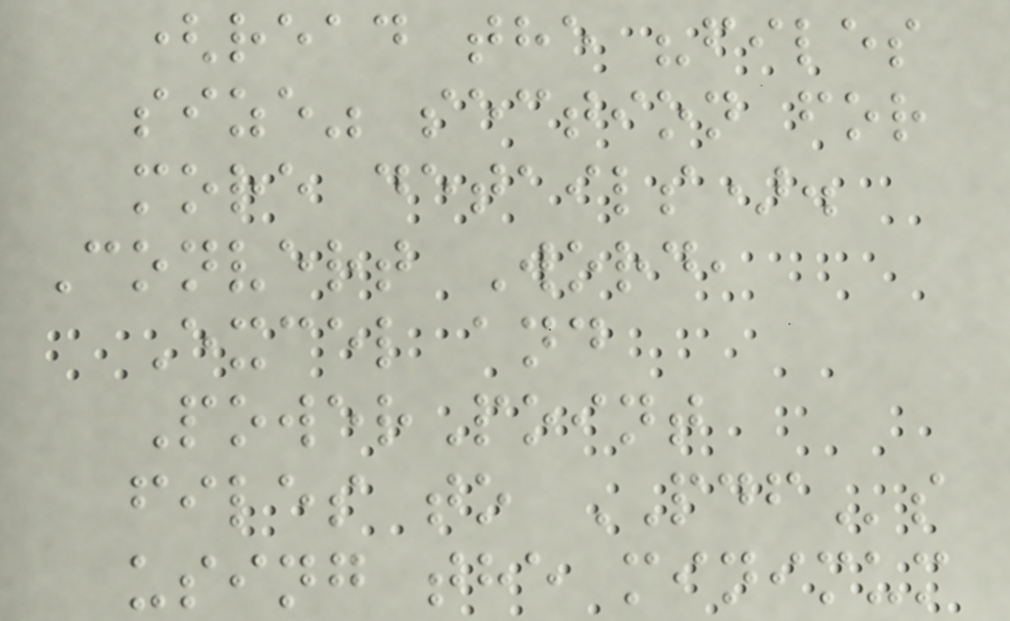(read the "files
size" section for
more details).
Convert Word,
Excel and
PowerPoint
files to PDFs
using the minimum
